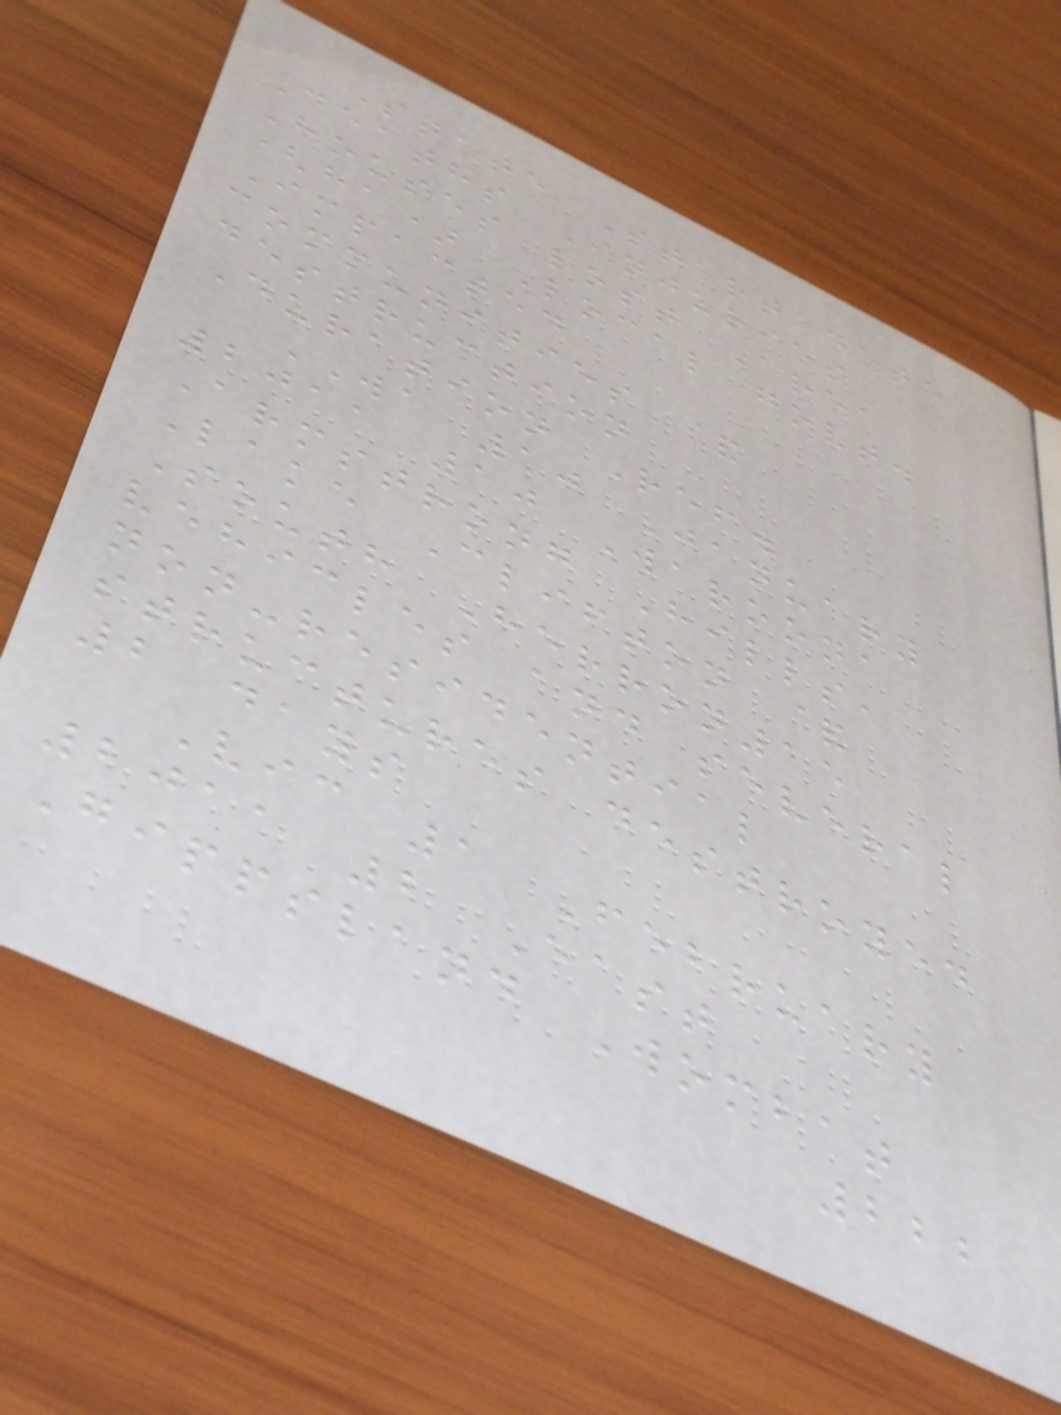State Start date
Deaths Injuries
Houses lost Area
(ha) Local govt.
Impacted
communities &
destruction
Duration Ref.
WA 10 January
2011 10 Waroona
Armstrong Hills,
Lake Clifton &
South Herron15
vehicles and several
non-residential
structures destroyed
2 days
Vic 1 February
2011 2 East
Gippsland Wombat
222
